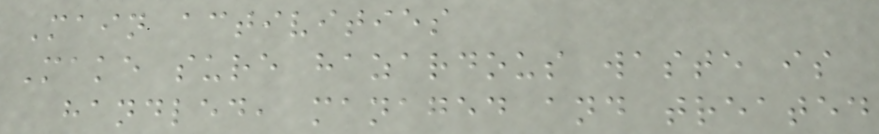Main activities
Make sure hazardous waste is
handled, managed and treated
